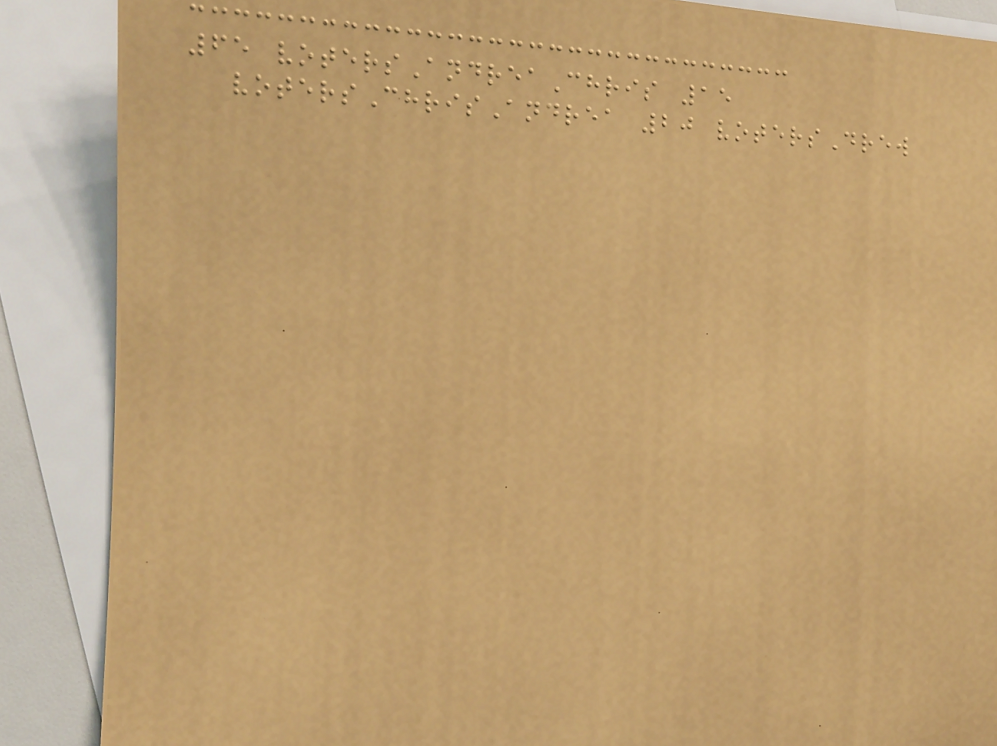65 votersAndreaChris 15
votersChrisAndrea 20 votersDrew
